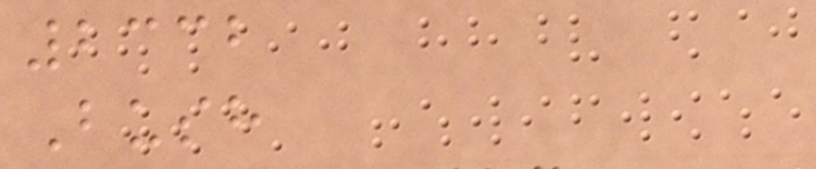2332
Bush
